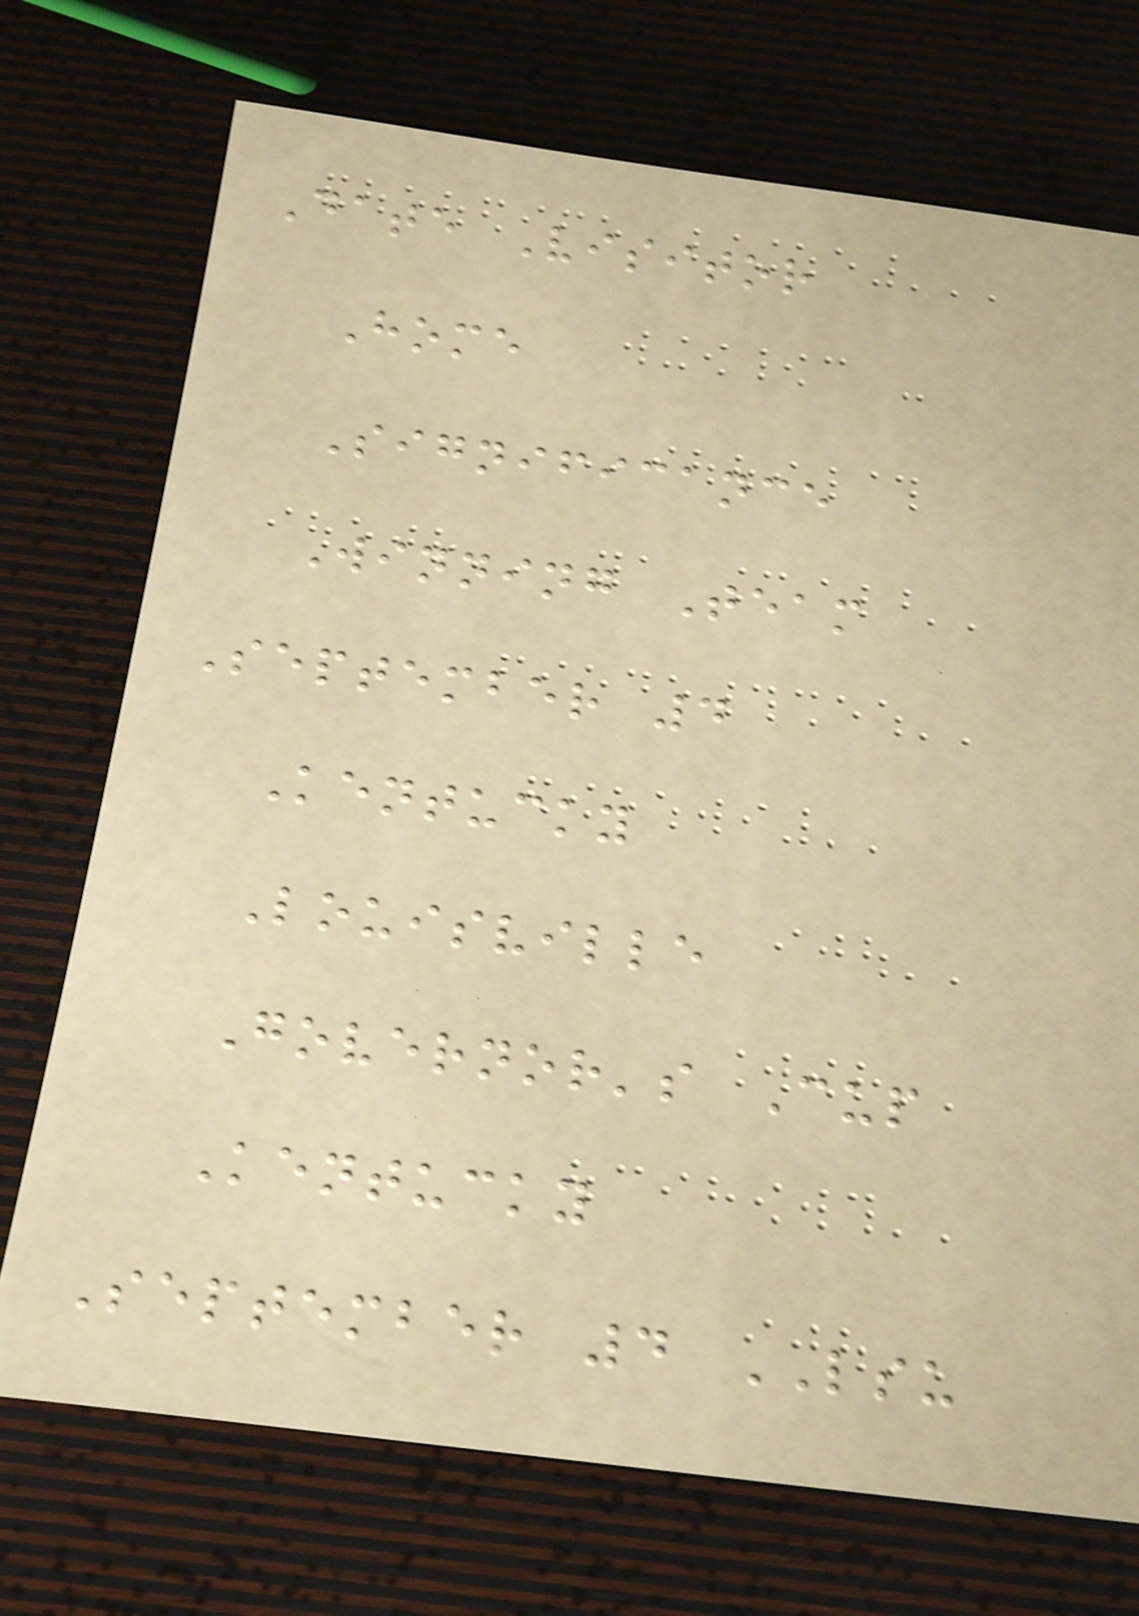Date Visitor
Home
Significance
Winning Team
September 4
Kentucky
Louisville
Governor's Cup
Kentucky
September 4 LSU
